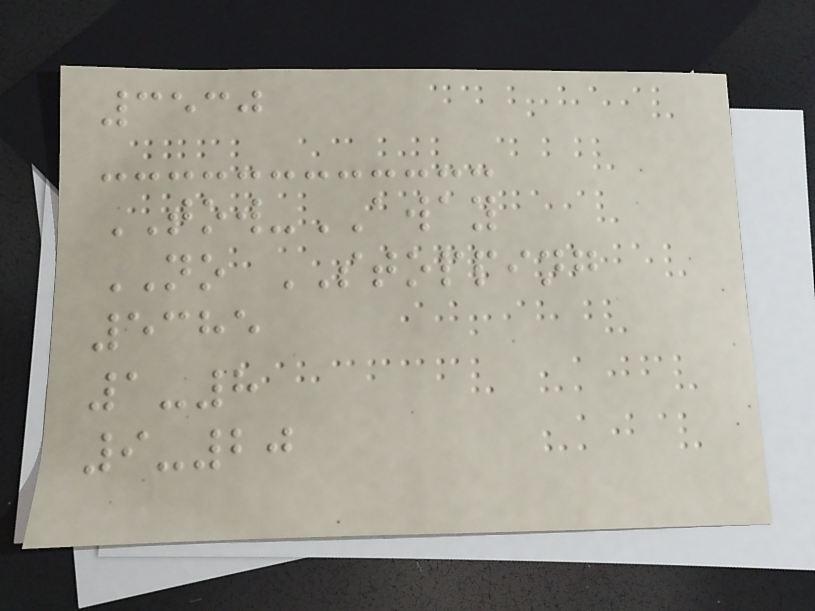3530
TOW-AWAY
NO STOPPING
5385
1-8
9-20
